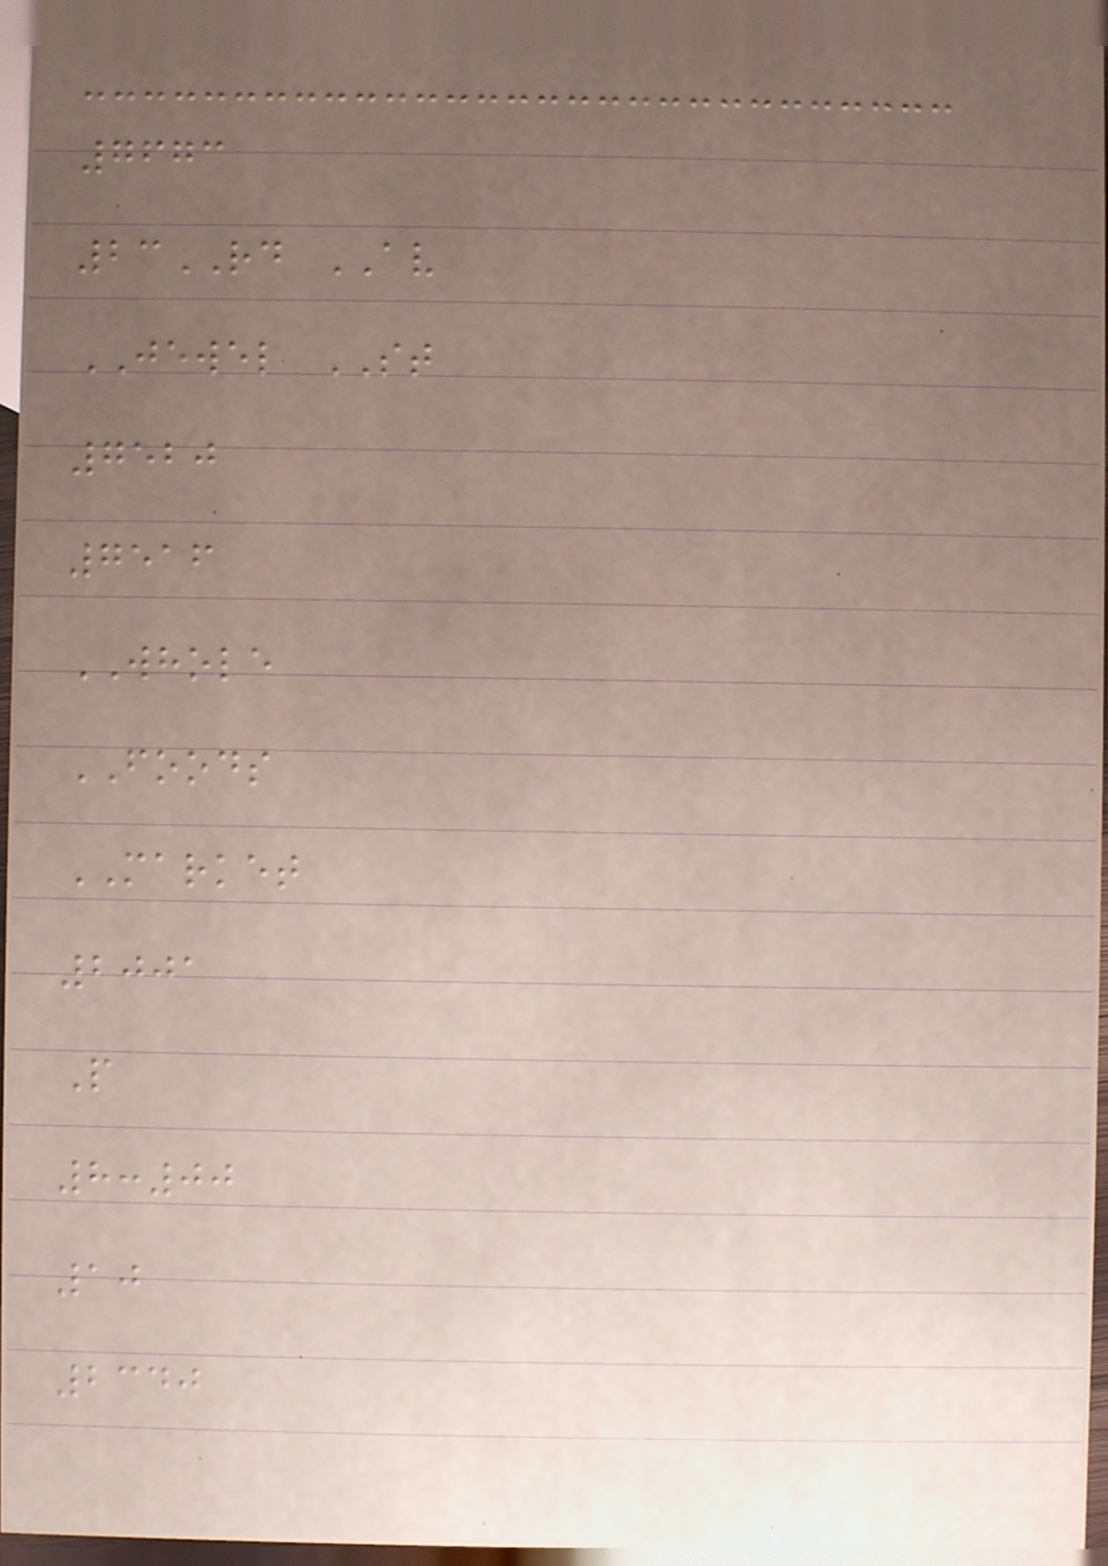7673
23RD AV
JEWEL ST
7520
7516
WHOLE
FOODS
MARKET
2001
P
8:00
10
2340
